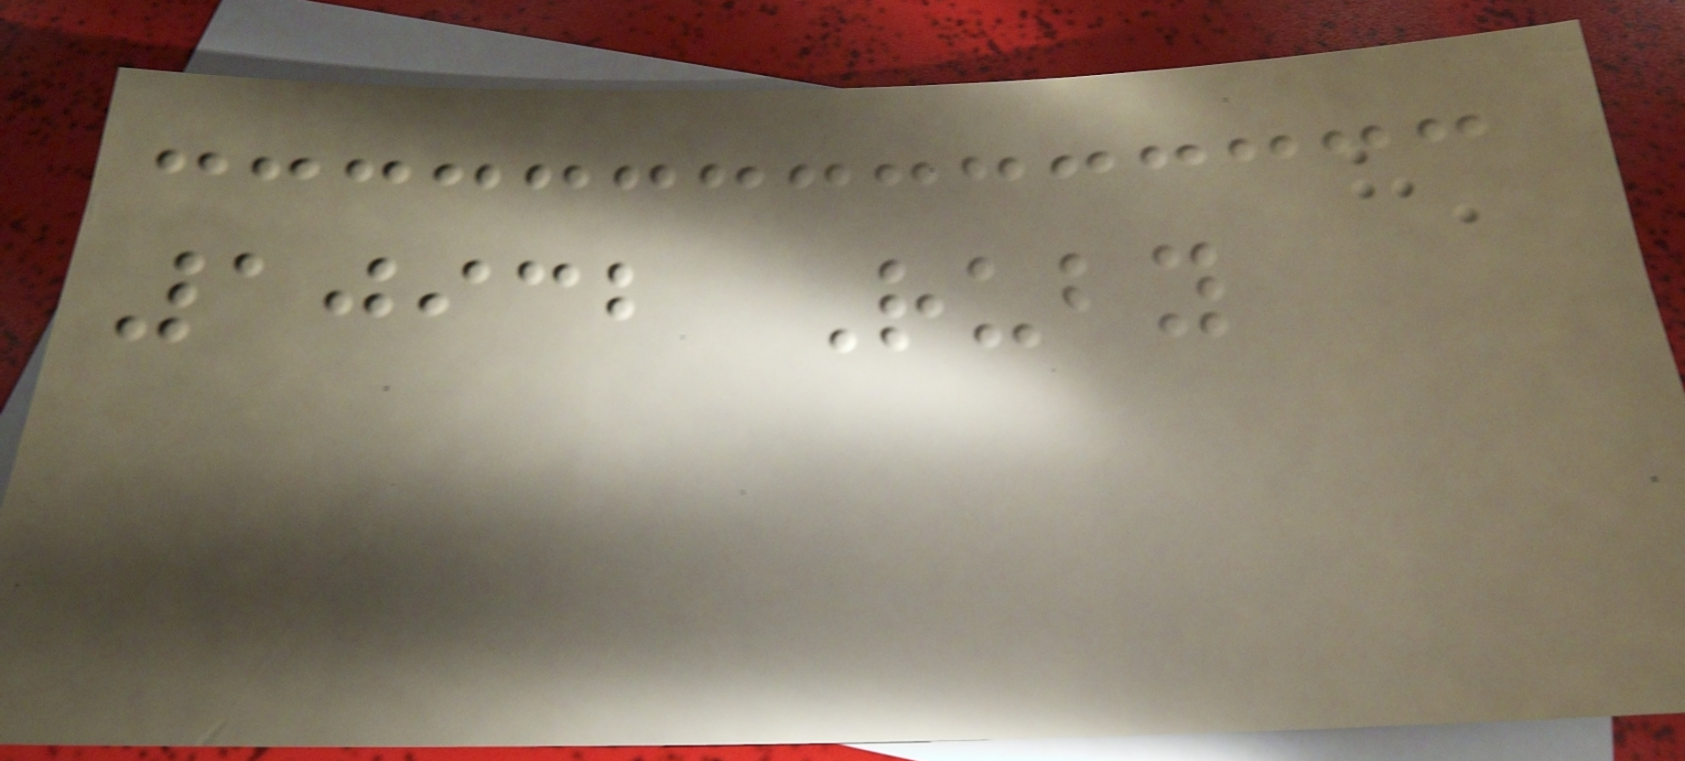10932 Ruby
